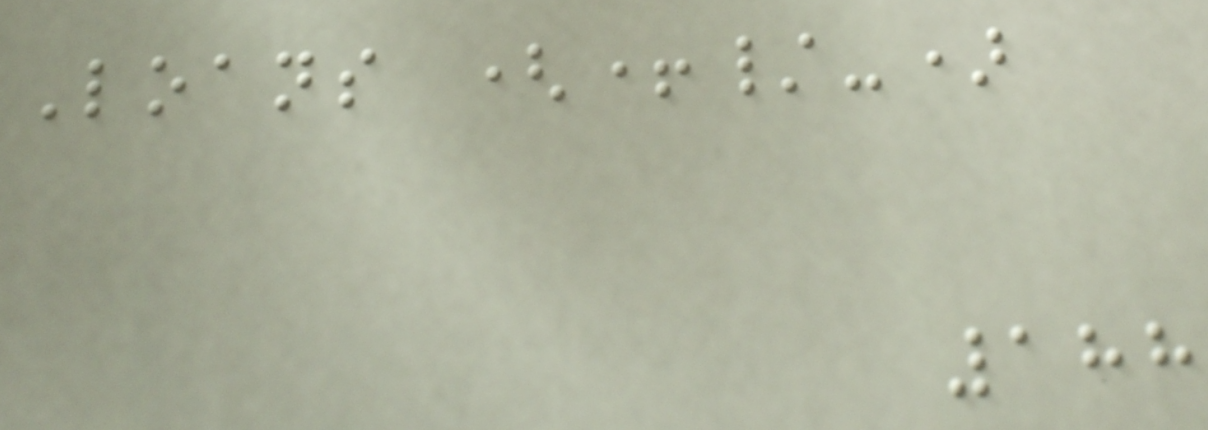Loans (+/-)
188
